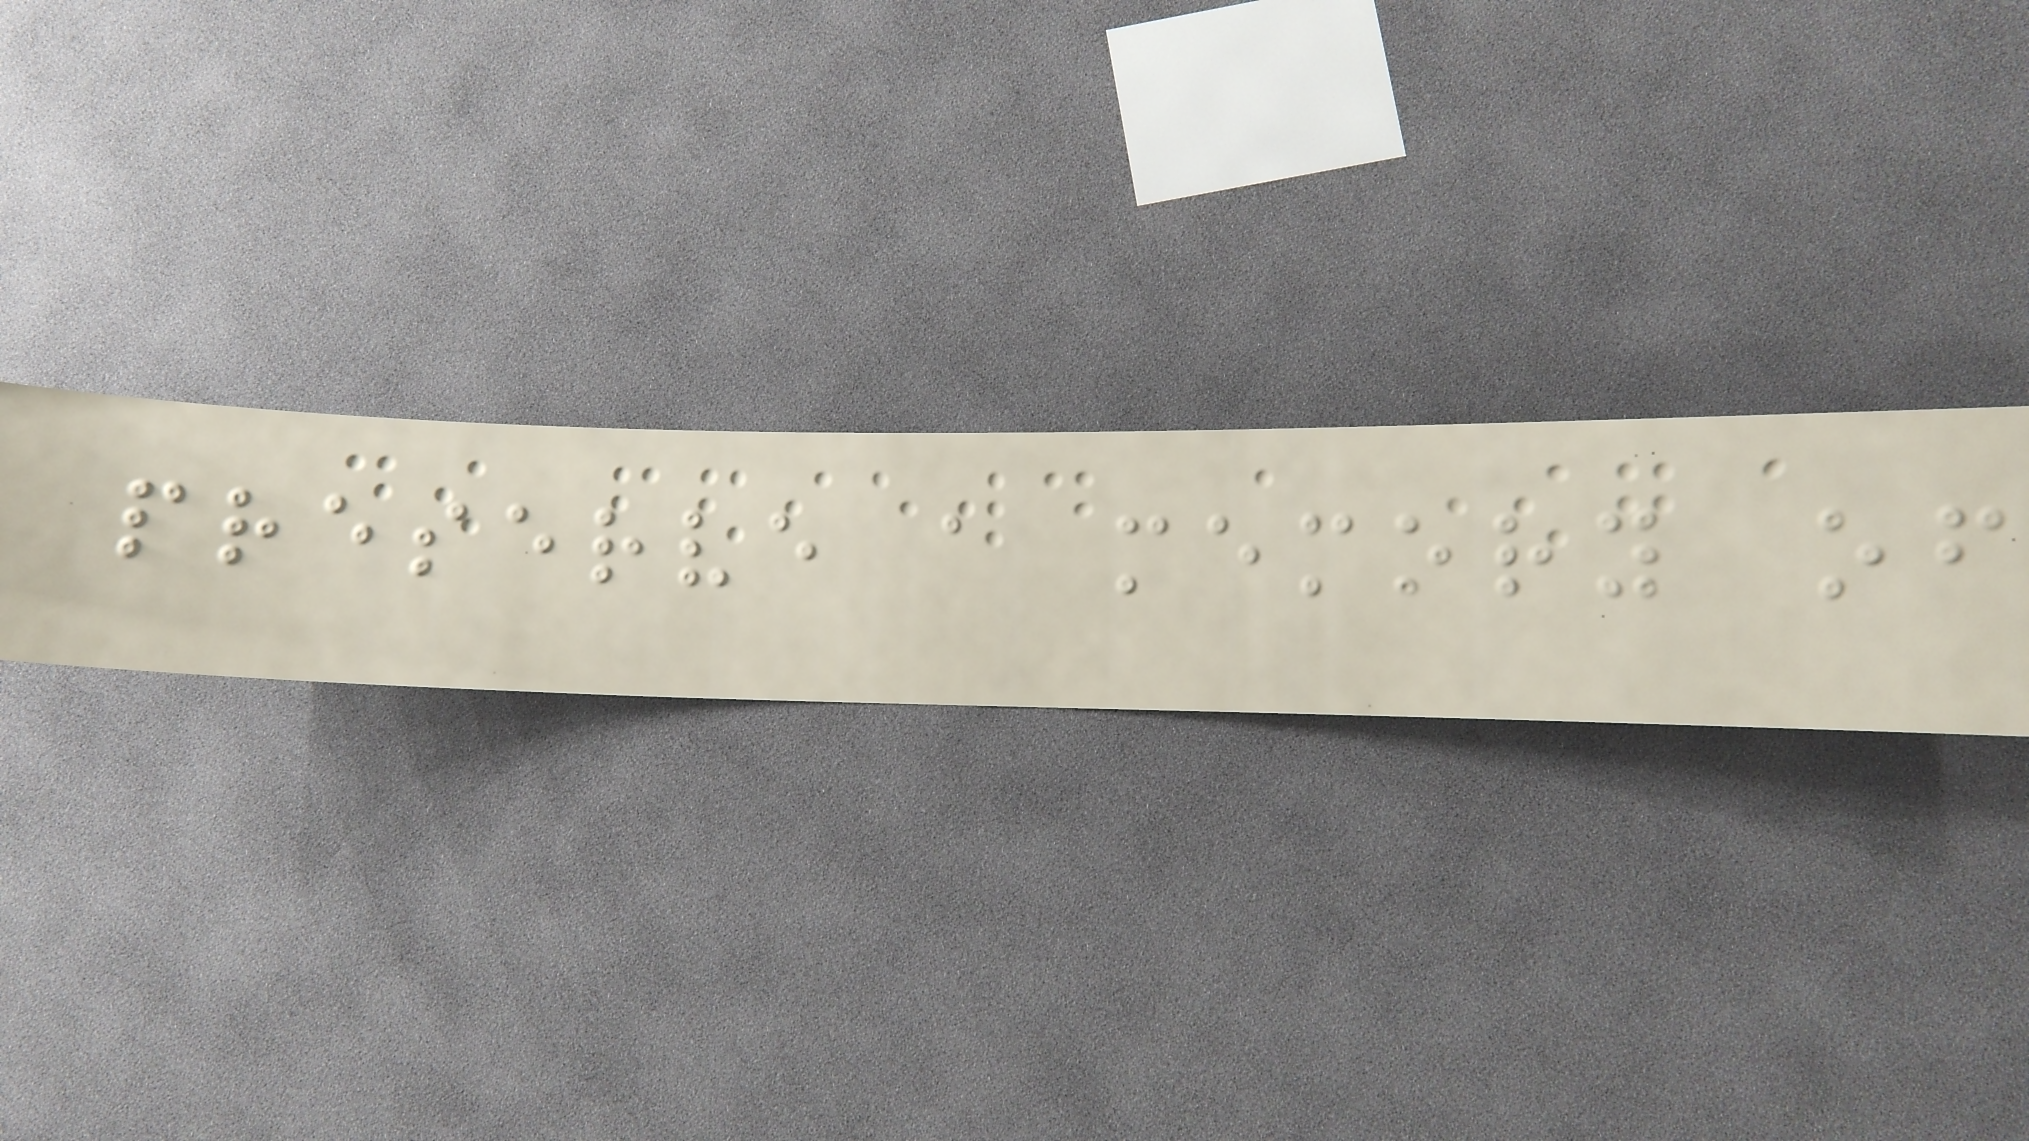preserve a memory of
